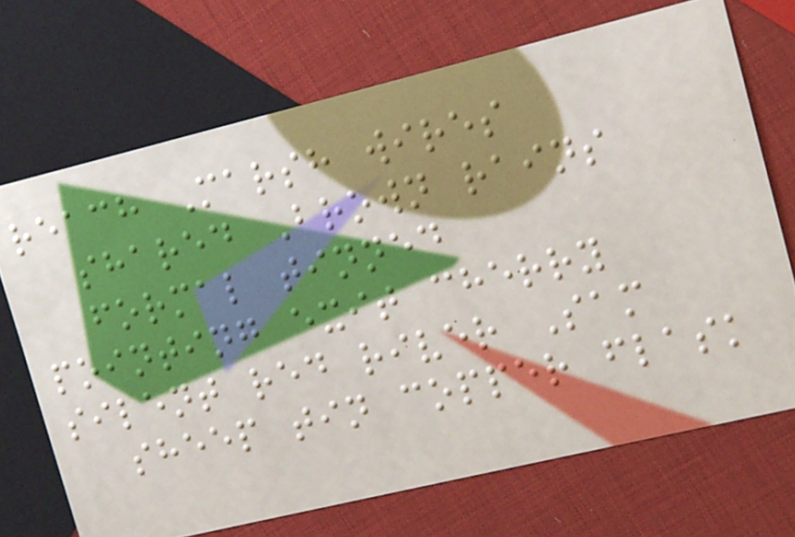reach Marsh wires
shared Brown rains
formal tinned
pointing exit cherry
silent red river Sam
sheep tin copper flask
